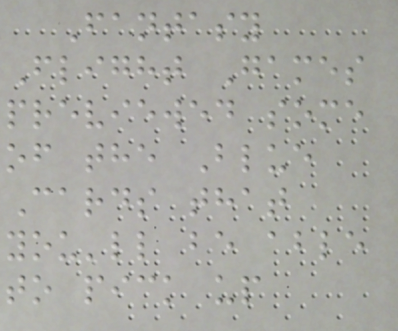Fantasy
Flight Games
previewed some
of the Blue
Cards that
you'll be able
to pick up
